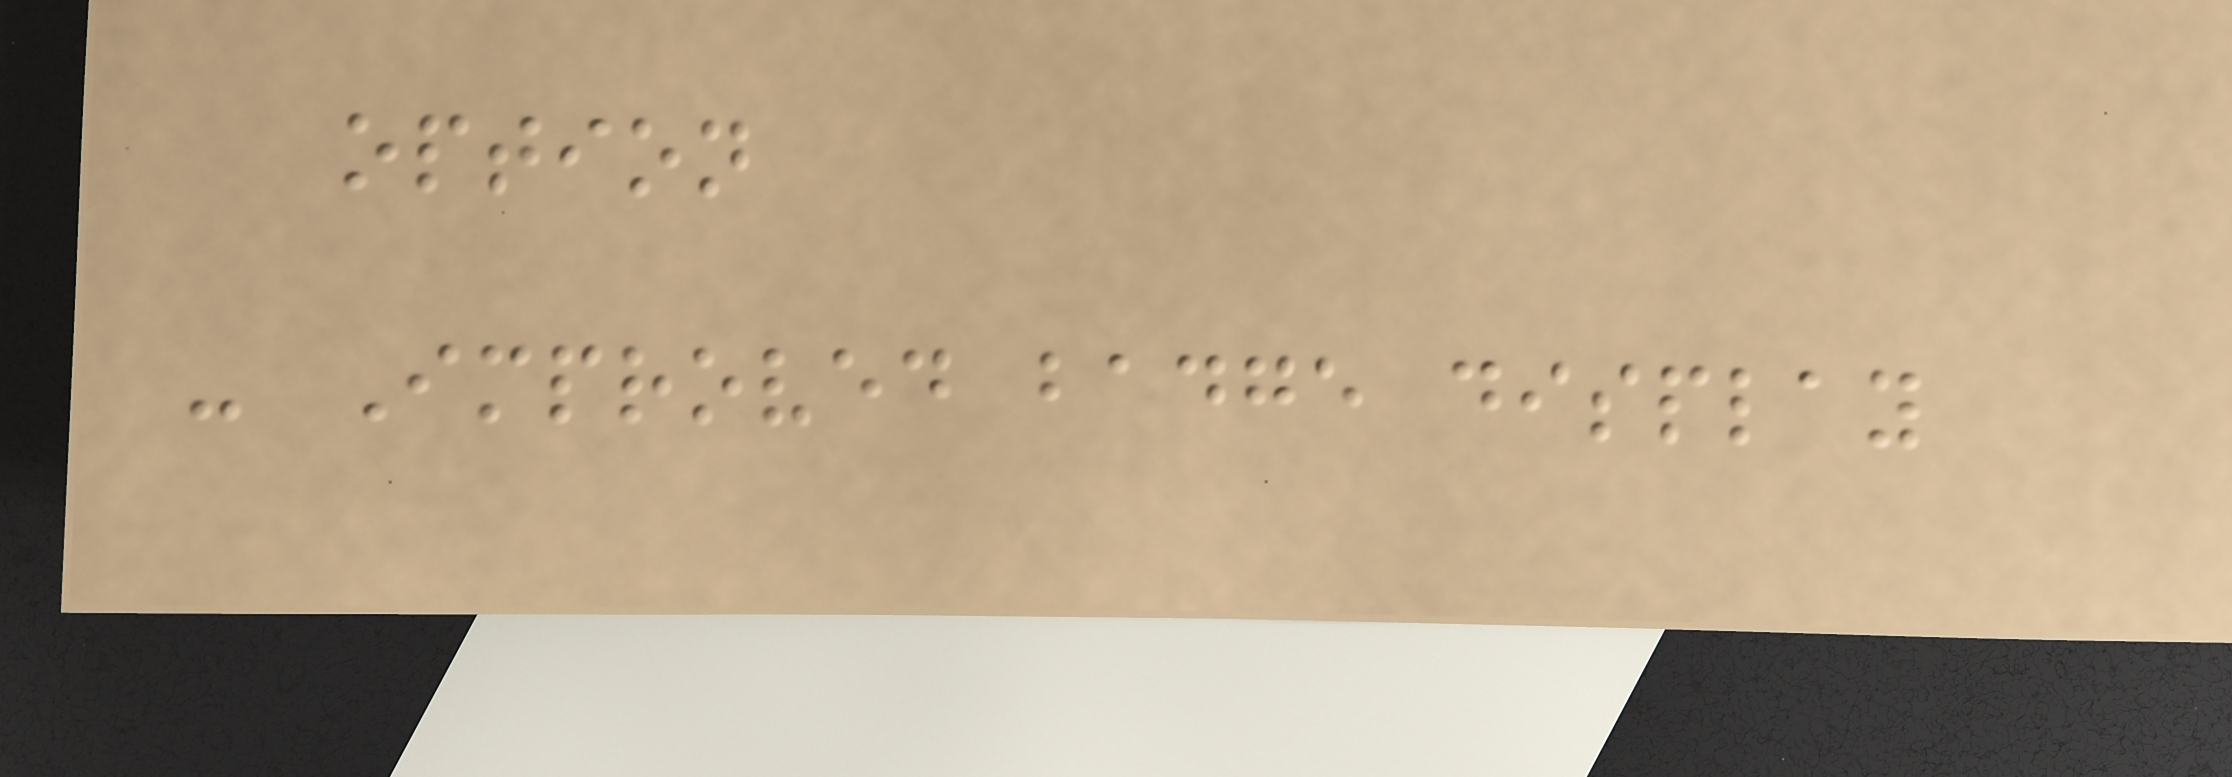option
- Improved badge display
